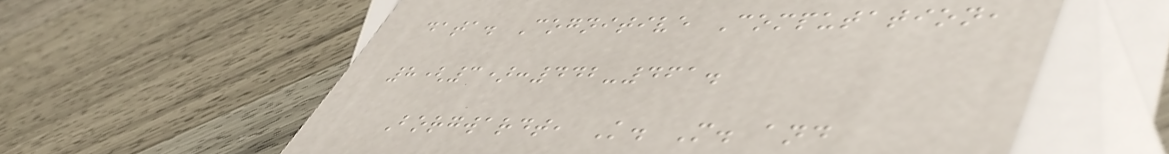data. Cognitive Computation,
8(3):442-461.
Borgwardt, K. M. and
